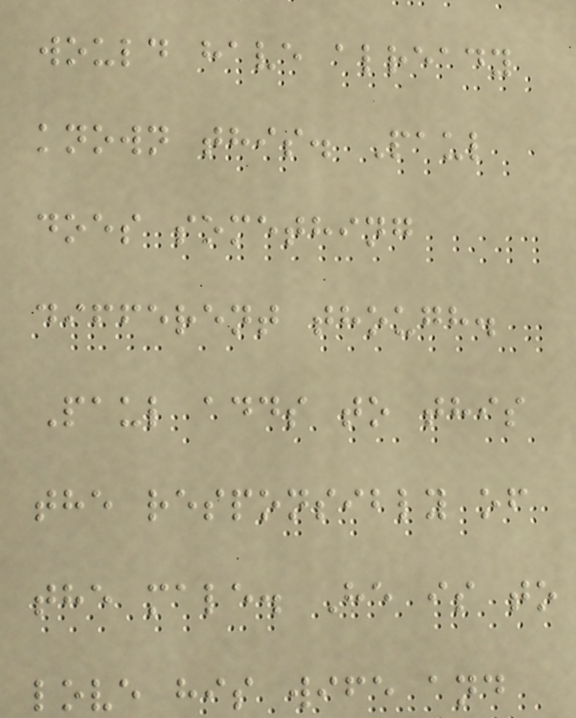would have already
known this. Paul
does something
different though.
Paul adds to this
the responsibly of
the male. He is to
love his wife and
